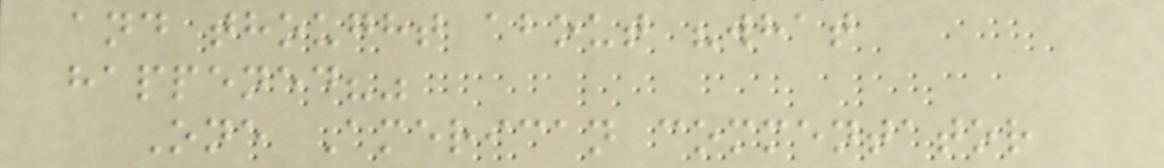and thought about "what
happened?"
One American commentator
